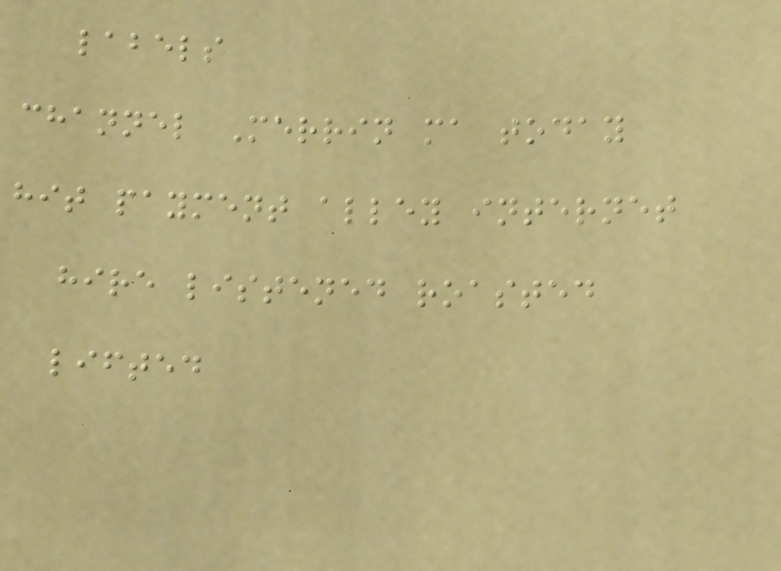labels
channel Merrin ma today
hit payment alley internet
hire listened roasted
lifted
